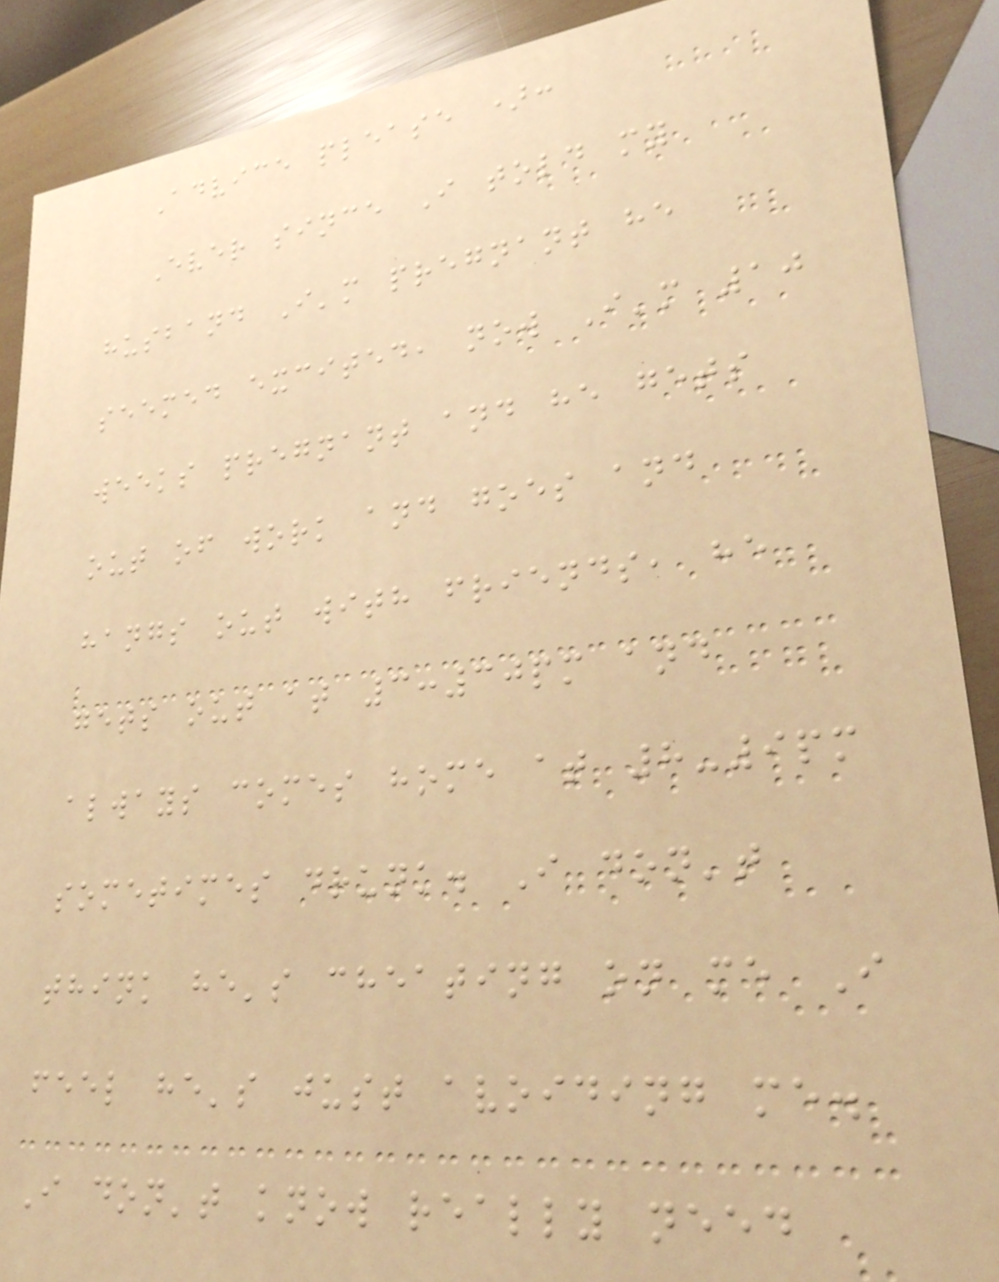Advice please ):
Ever since I told my
husband I'm pregnant he
seemed excited, now I'm 10
weeks pregnant and he gets
out of work and goes and
hangs out with friends, he
gets out at 3:30pm and
always comes home at 8-9pm
sometimes drunk. I don't
think he's cheating on me I
feel he's just avoiding me.
I don't know really need
